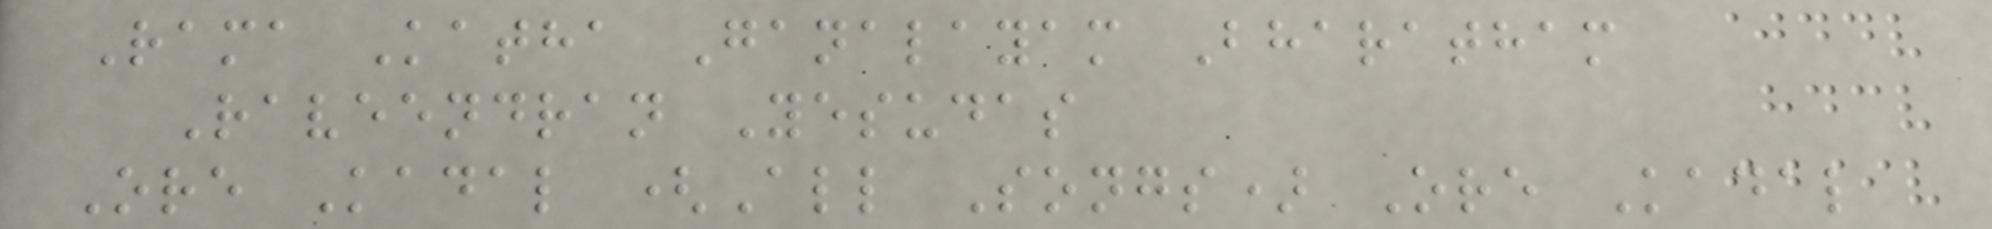Rama Katha Ganalayam Bharatham
Raveendran Yesudas
Ore Kadal (All Songs) Ore Kadal
